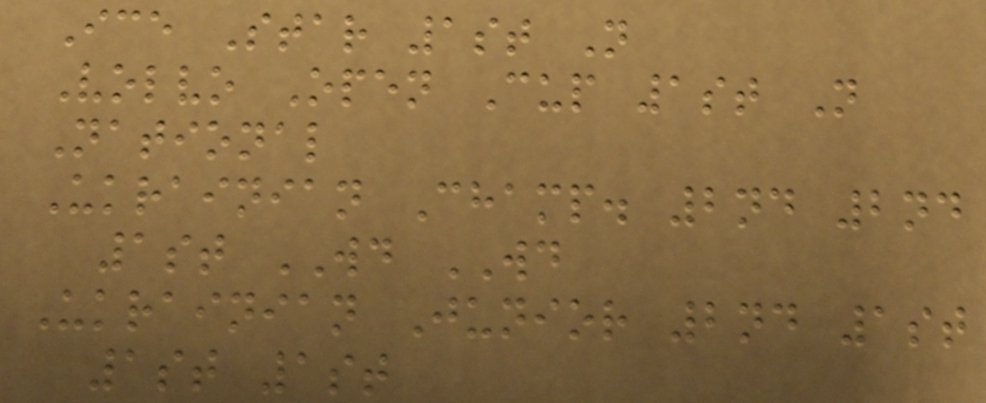Ice Star 1st N
Volvo Open Cup 1st N
National
Ukrainian Champ. 2nd 2nd
1st WD WD
Ukrainian Junior 2nd 1st
1st 1st
